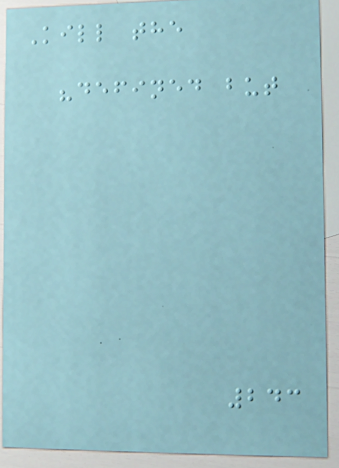Kill the
"defined but
243
